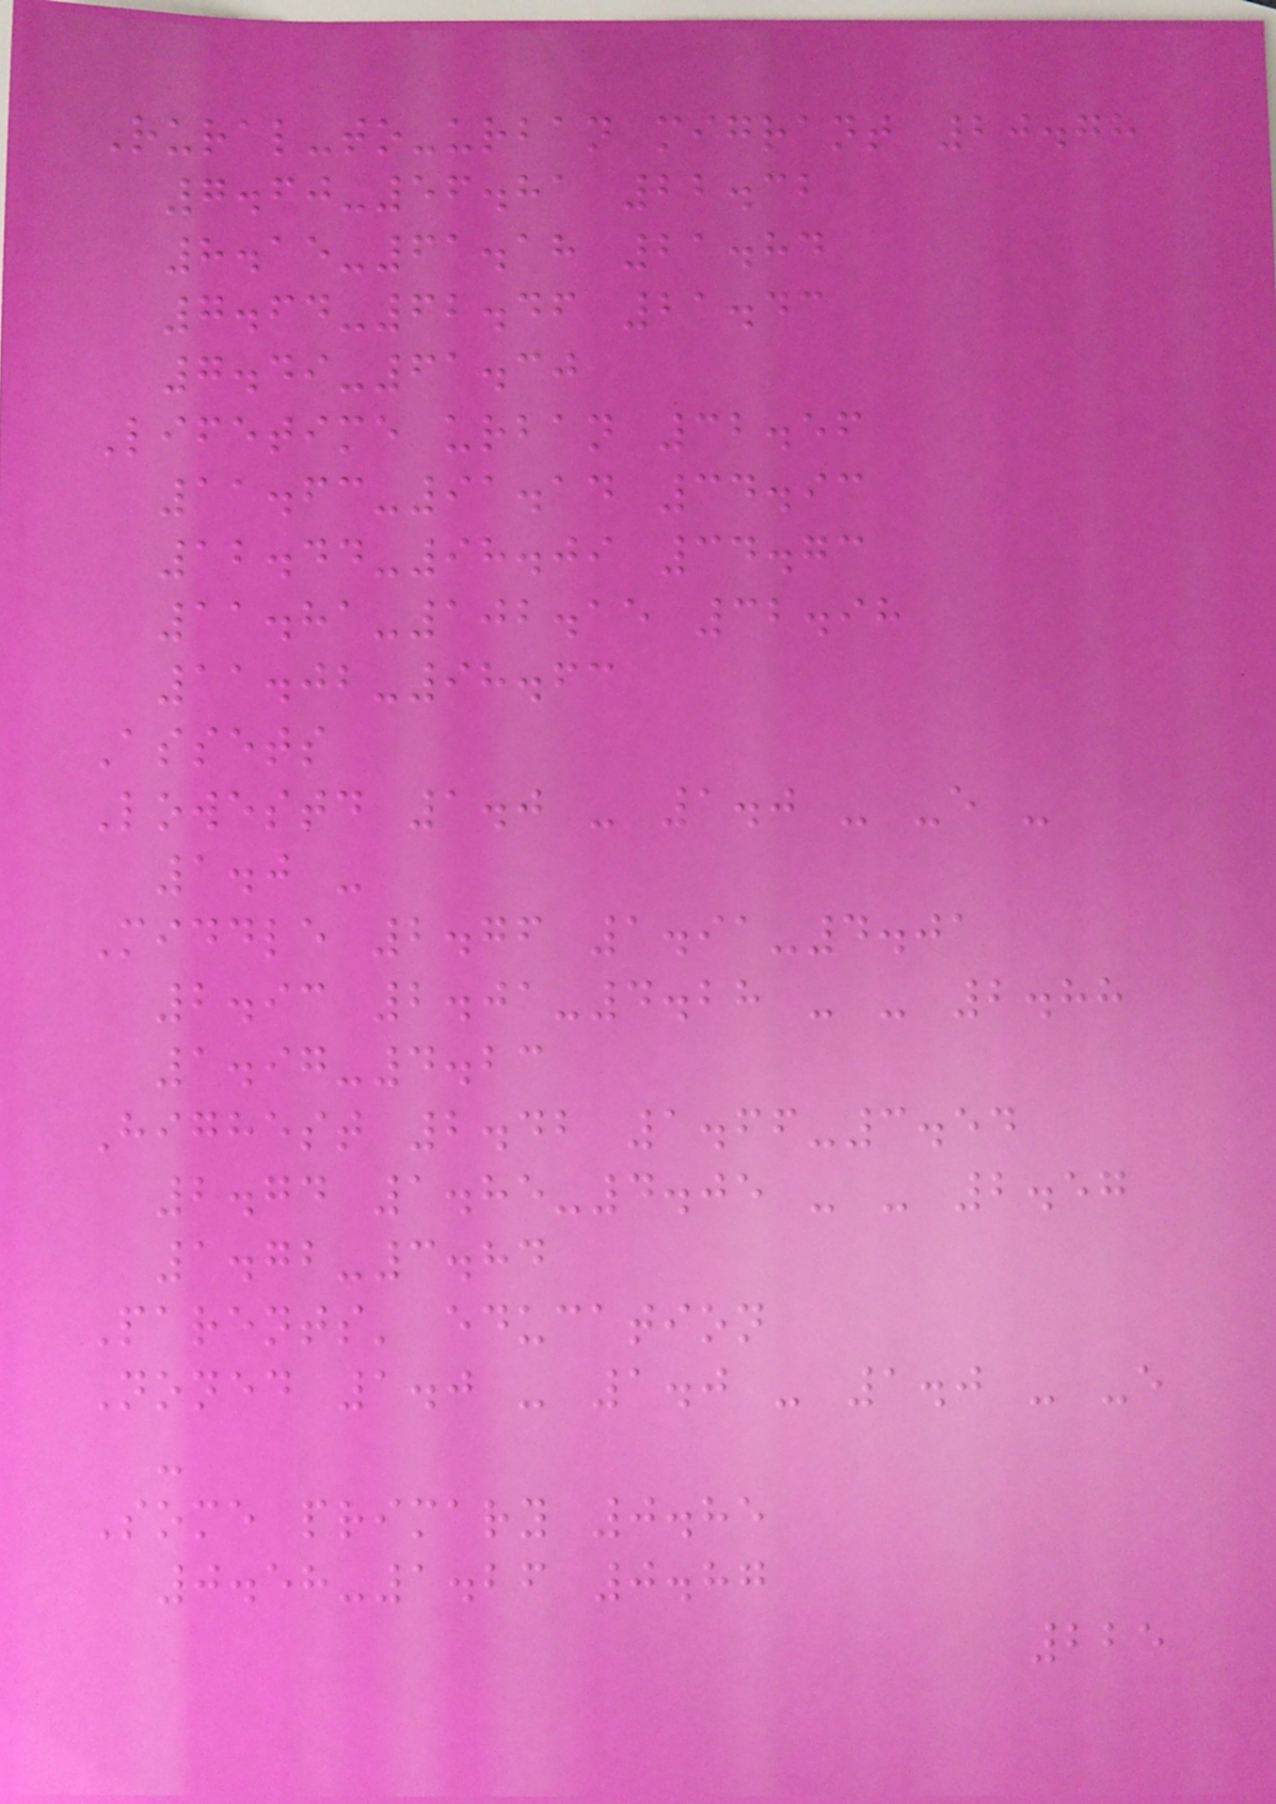Rural-to-urban migrant 20.78
7.60-56.81 22.32
8.15-61.18 21.84
7.64-62.46 21.43
7.49-61.30
Lifetime urban 32.56
11.63-91.14 34.93
12.44-98.09 34.73
11.81-102.15 32.98
11.02-98.63
Assets
Lowestd 1.0 - 1.0 - -e -
1.0 -
Middle 2.76 1.91-4.01
2.93 2.01-4.28 - - 2.88
1.97-4.23
Highest 2.42 1.66-3.54
2.74 1.85-4.05 - - 2.57
1.72-3.84
Parents' education
Noned 1.0 - 1.0 - 1.0 - -e
-
Some primary 0.85
0.58-1.26 0.87
225
